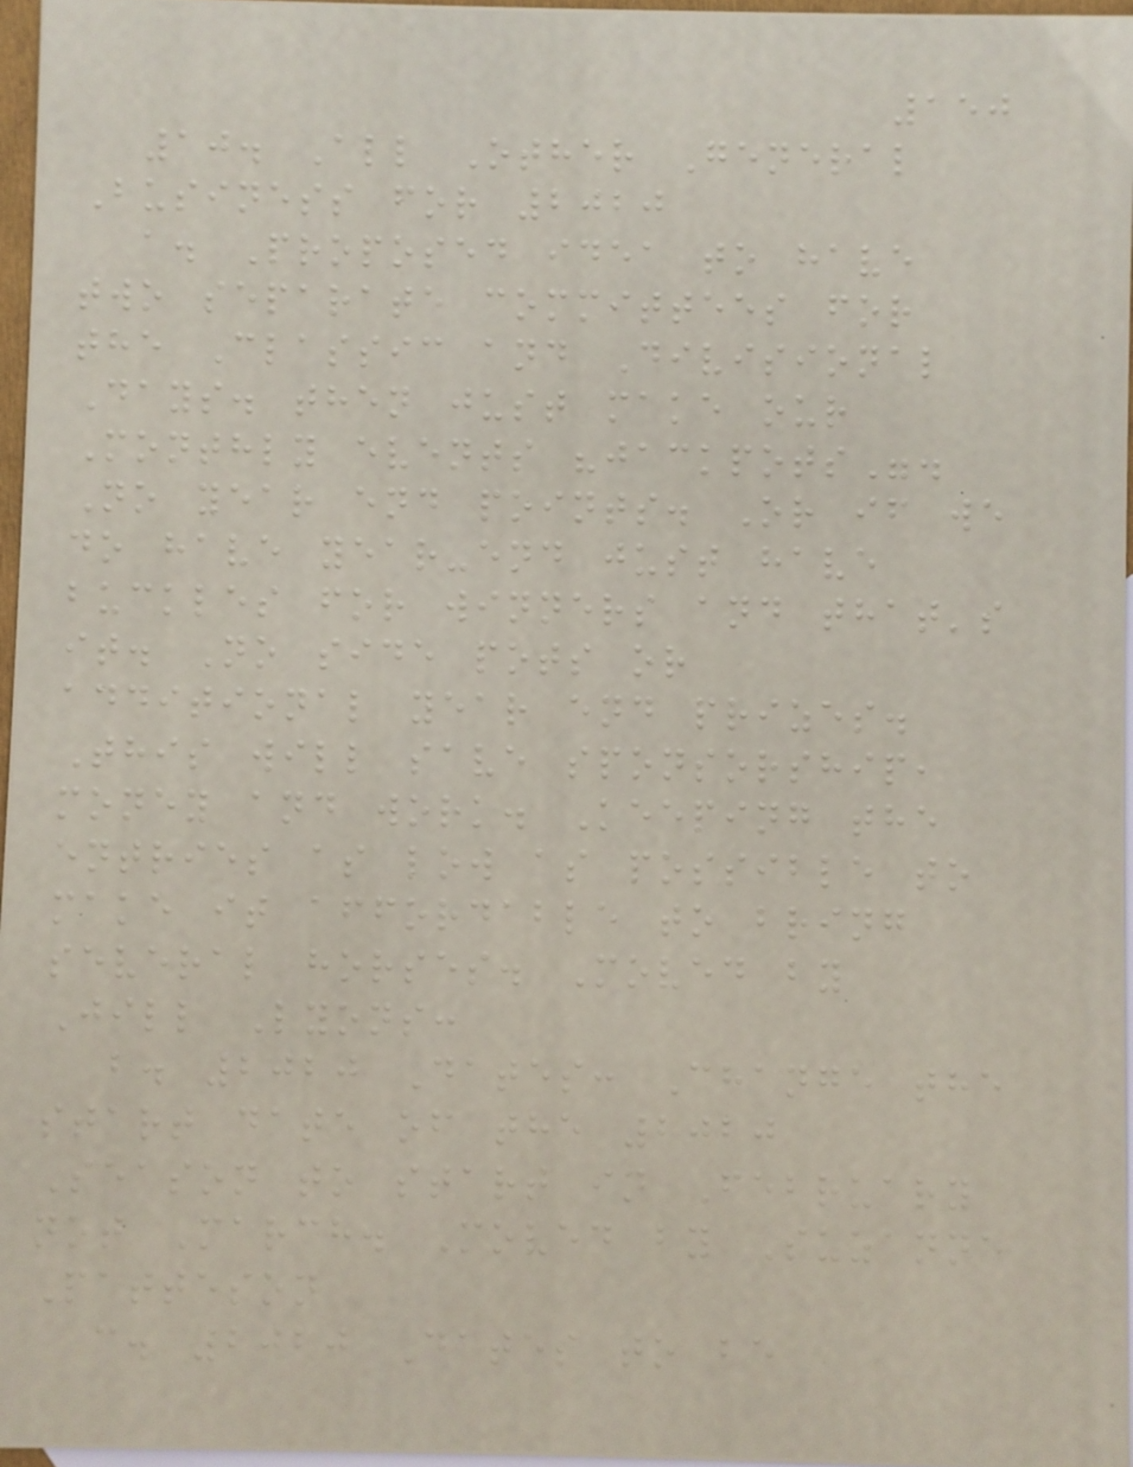150
10. All Other General
Business for 2020
a. Proposed idea to have
two separate committees for
the Classic and Divisional
Days. then just make our
Monthly events "jackpots".
No year end points. Or if we
do have year-end just have
buckles for winners and that's
it. No side pots or
additional year end prizes.
This will save sponsorship,
money and work. Keeping the
entries as low as possible to
make it affordable to bring
several horses. Moved by
Jill Lyons:
b. 2020 Dates: Change the
start date of the 2020
Season to start in February
not March. Moved by Suzanne
Patteson
c. 2020 Dates to be
